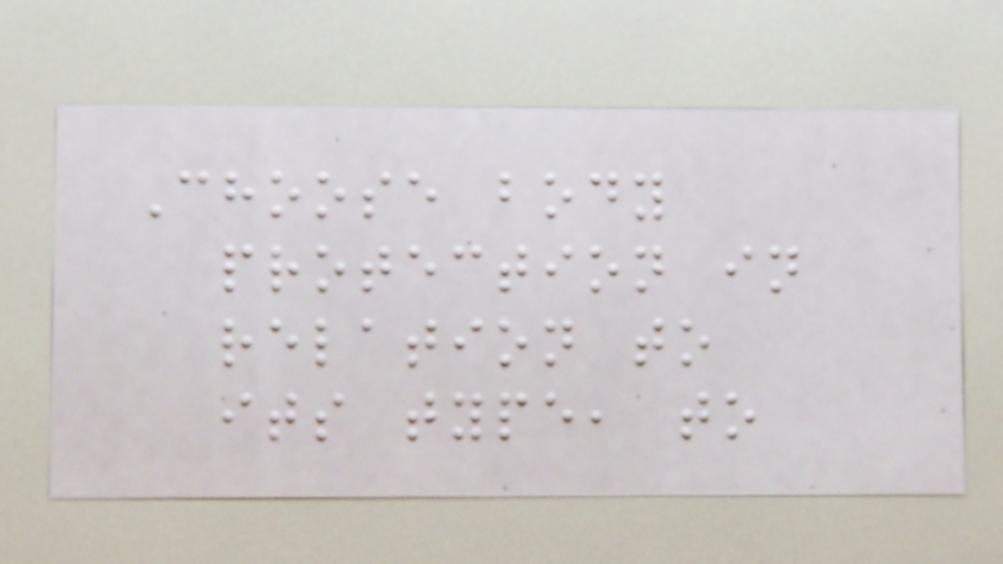Choose body
protection in
relation to
its type, to
